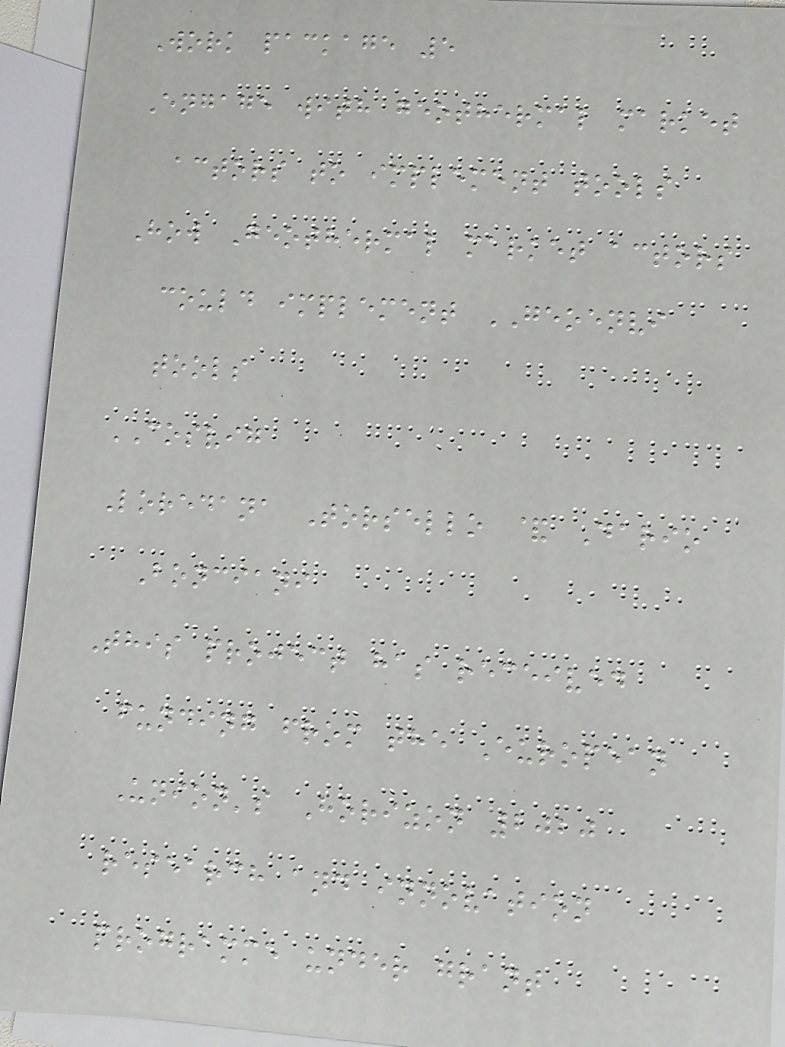Work package 5
Engage with geothermal market
actors to implement tools
How Geothermal market actors
could implement GEOENVI
tools
COSVIG
Loredana Torsello & Dario
Bonciani
This project has received
funding from the European
Union's Horizon 2020
research and innovation
programme under grant
